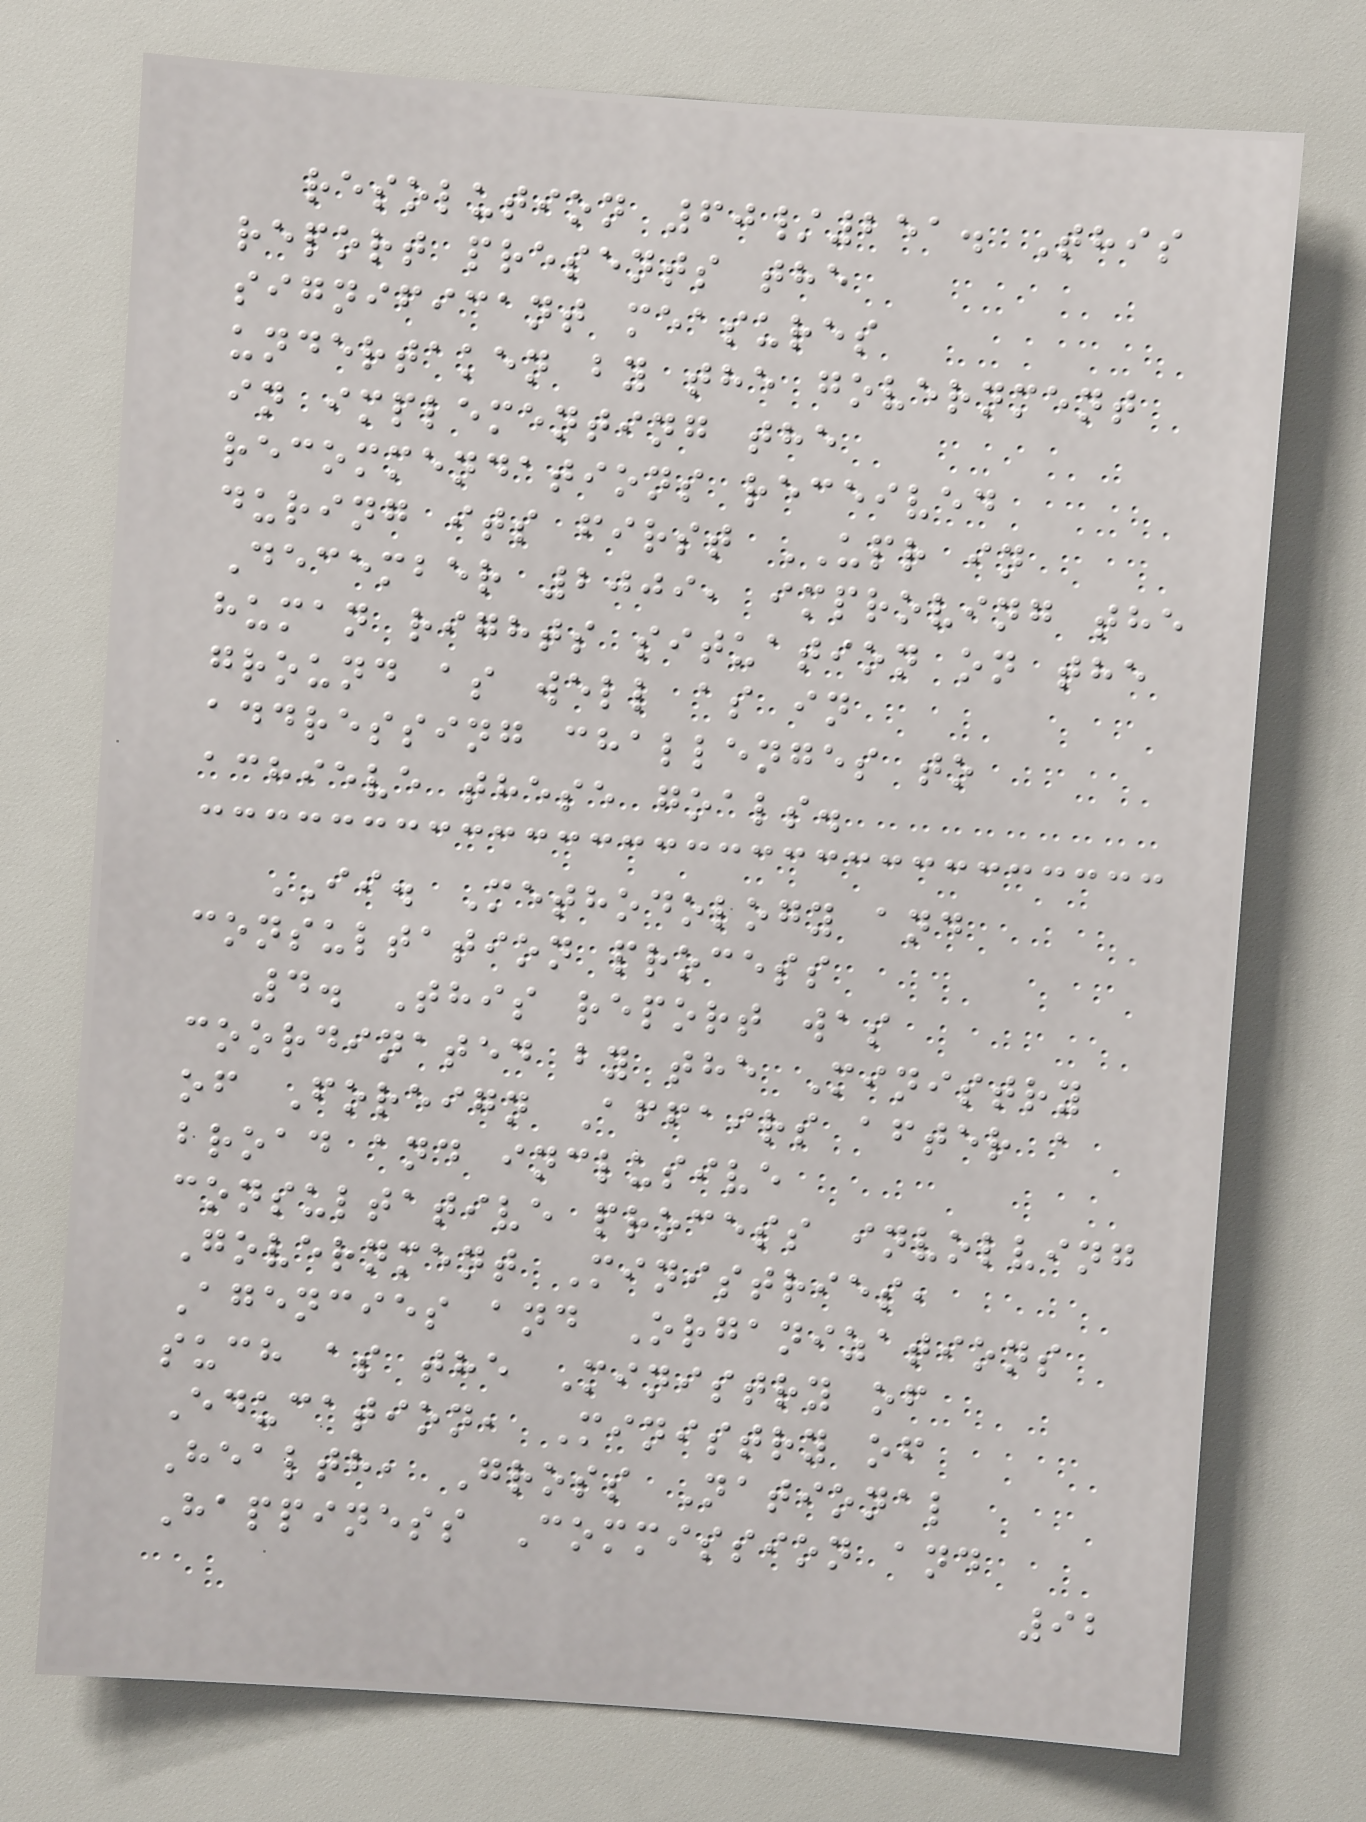resolution 60/251. This
report presents the
significant measures
undertaken by the government
in implementing the
recommendations received
during its first UPR in
December 2009, improving the
human rights situation on the
ground as well as in
addressing challenges to
achieve these goals.
II. Methodology and
consultation process
4. This report was
coordinated by the Ministry
of Foreign Affairs after a
broad and inclusive
consultative process involving
Government Ministries,
Agencies and Organizations
such as the Ministry of
Education, Ministry of
Health, Gross National
Happiness Commission and
92
